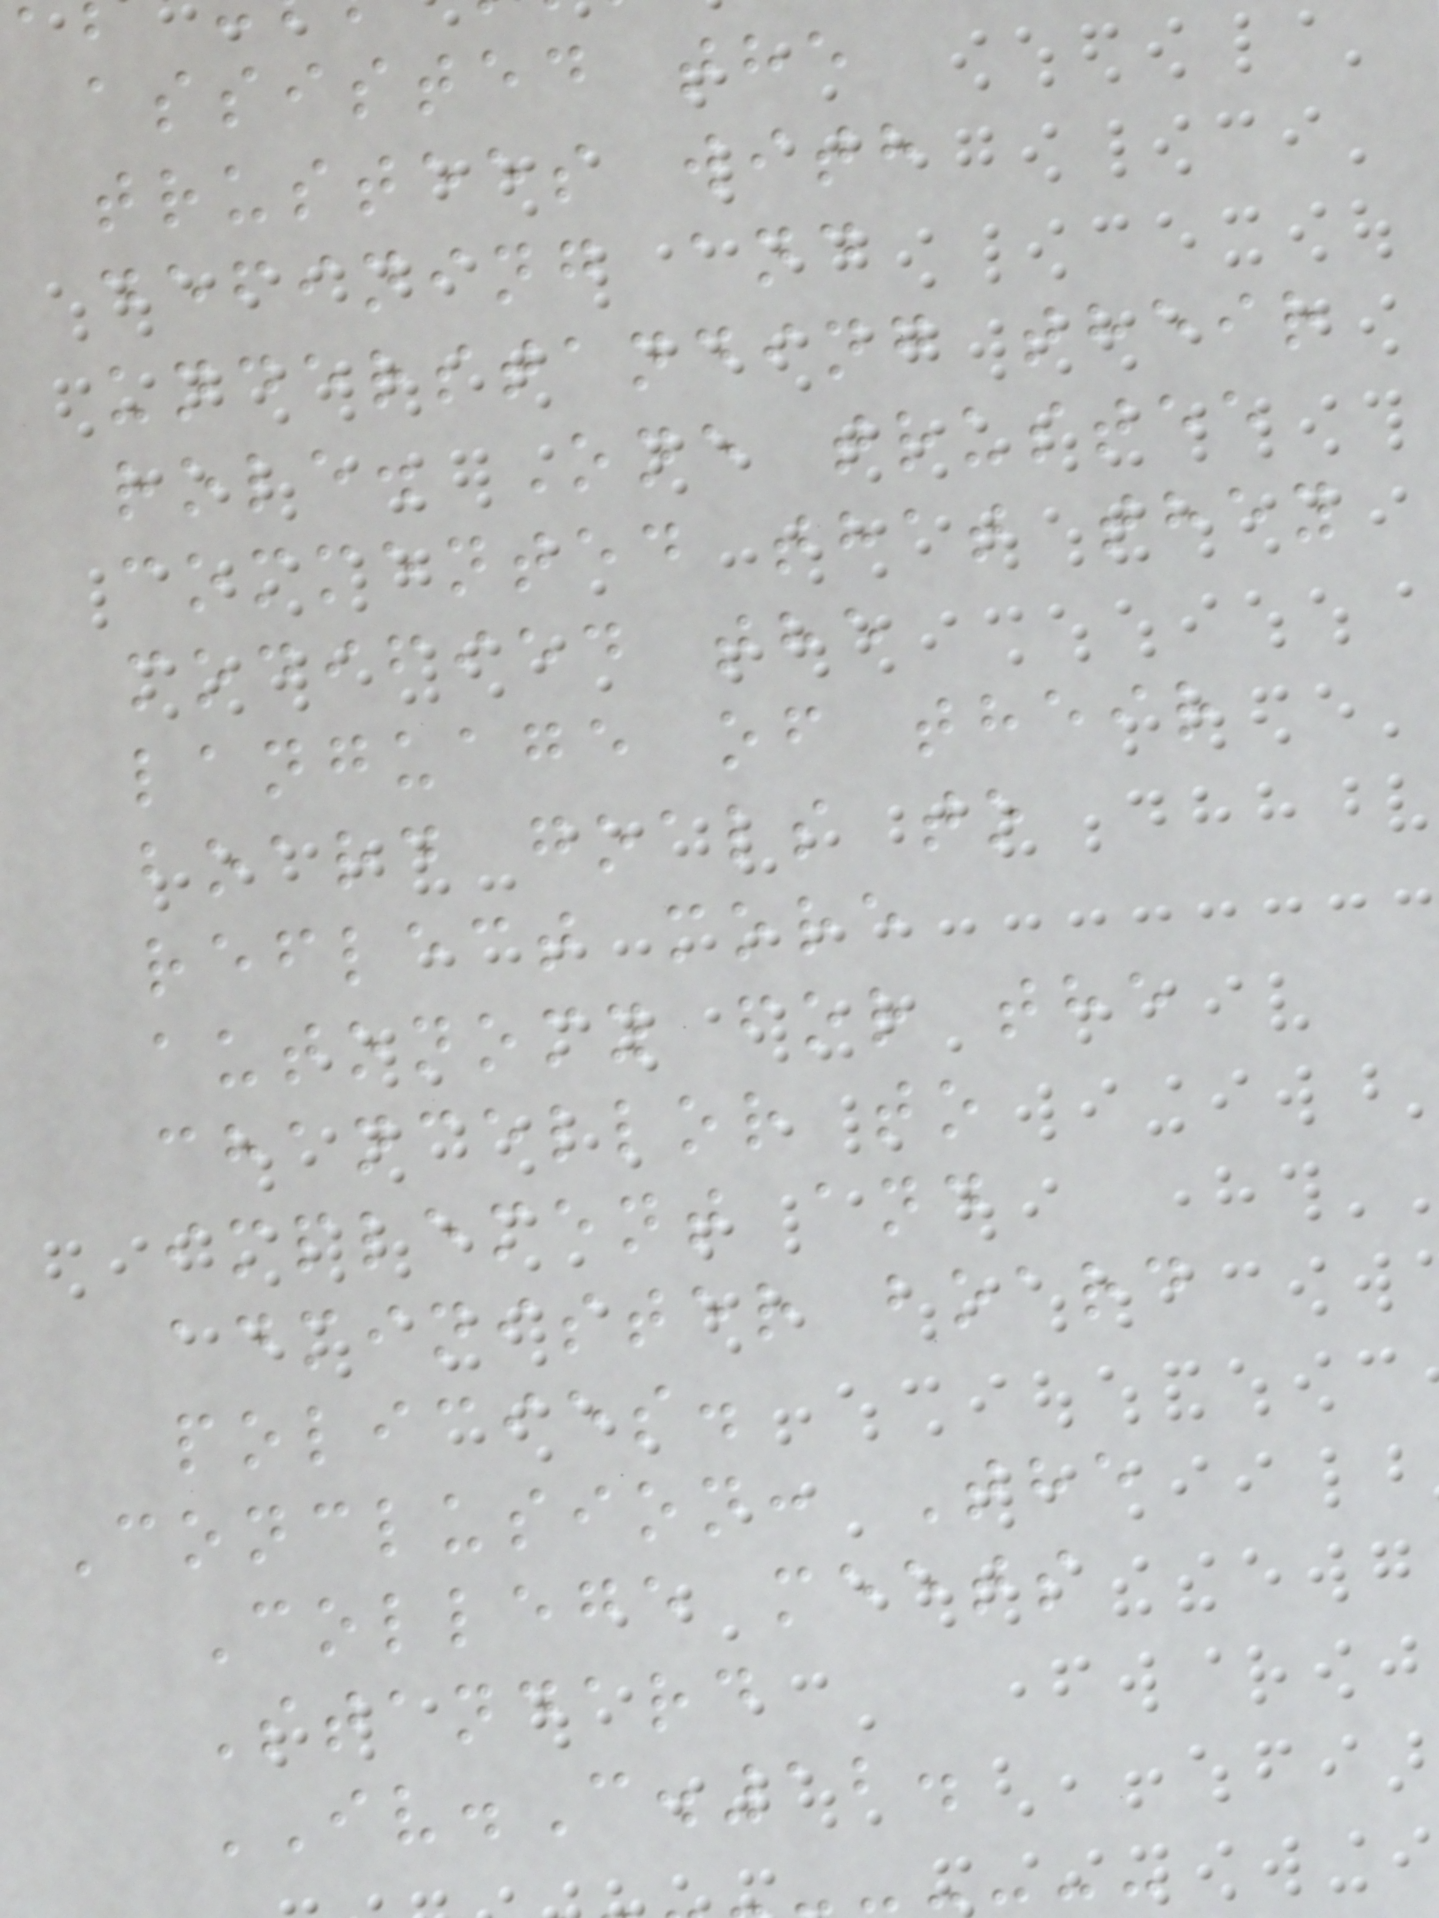assisted the
trustees with
defining and
understanding their
role. One trustee
commented that they
modified the
language of their
board goals to
reflect more
autonomy for the
chancellor to
implement and
administer board
policies.
Conclusion: The
College meets
Standard
IV.C.12.
